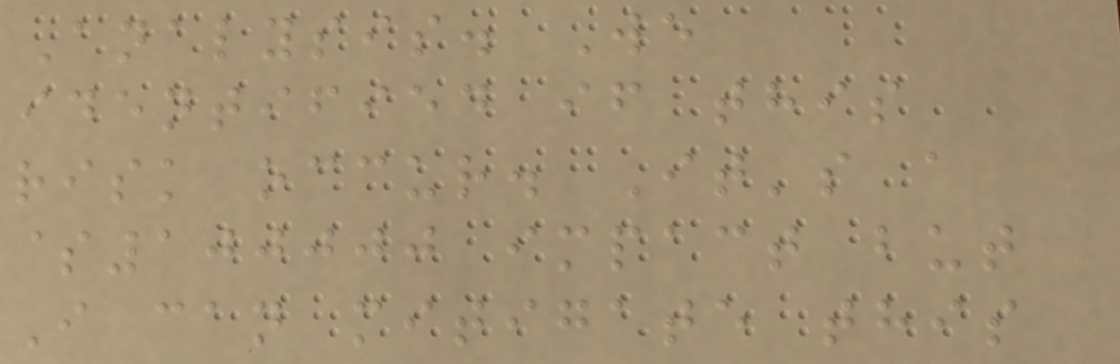Analysis. We
identified if this
risk occur. It's a
$100000 impact but
I can mitigate this
